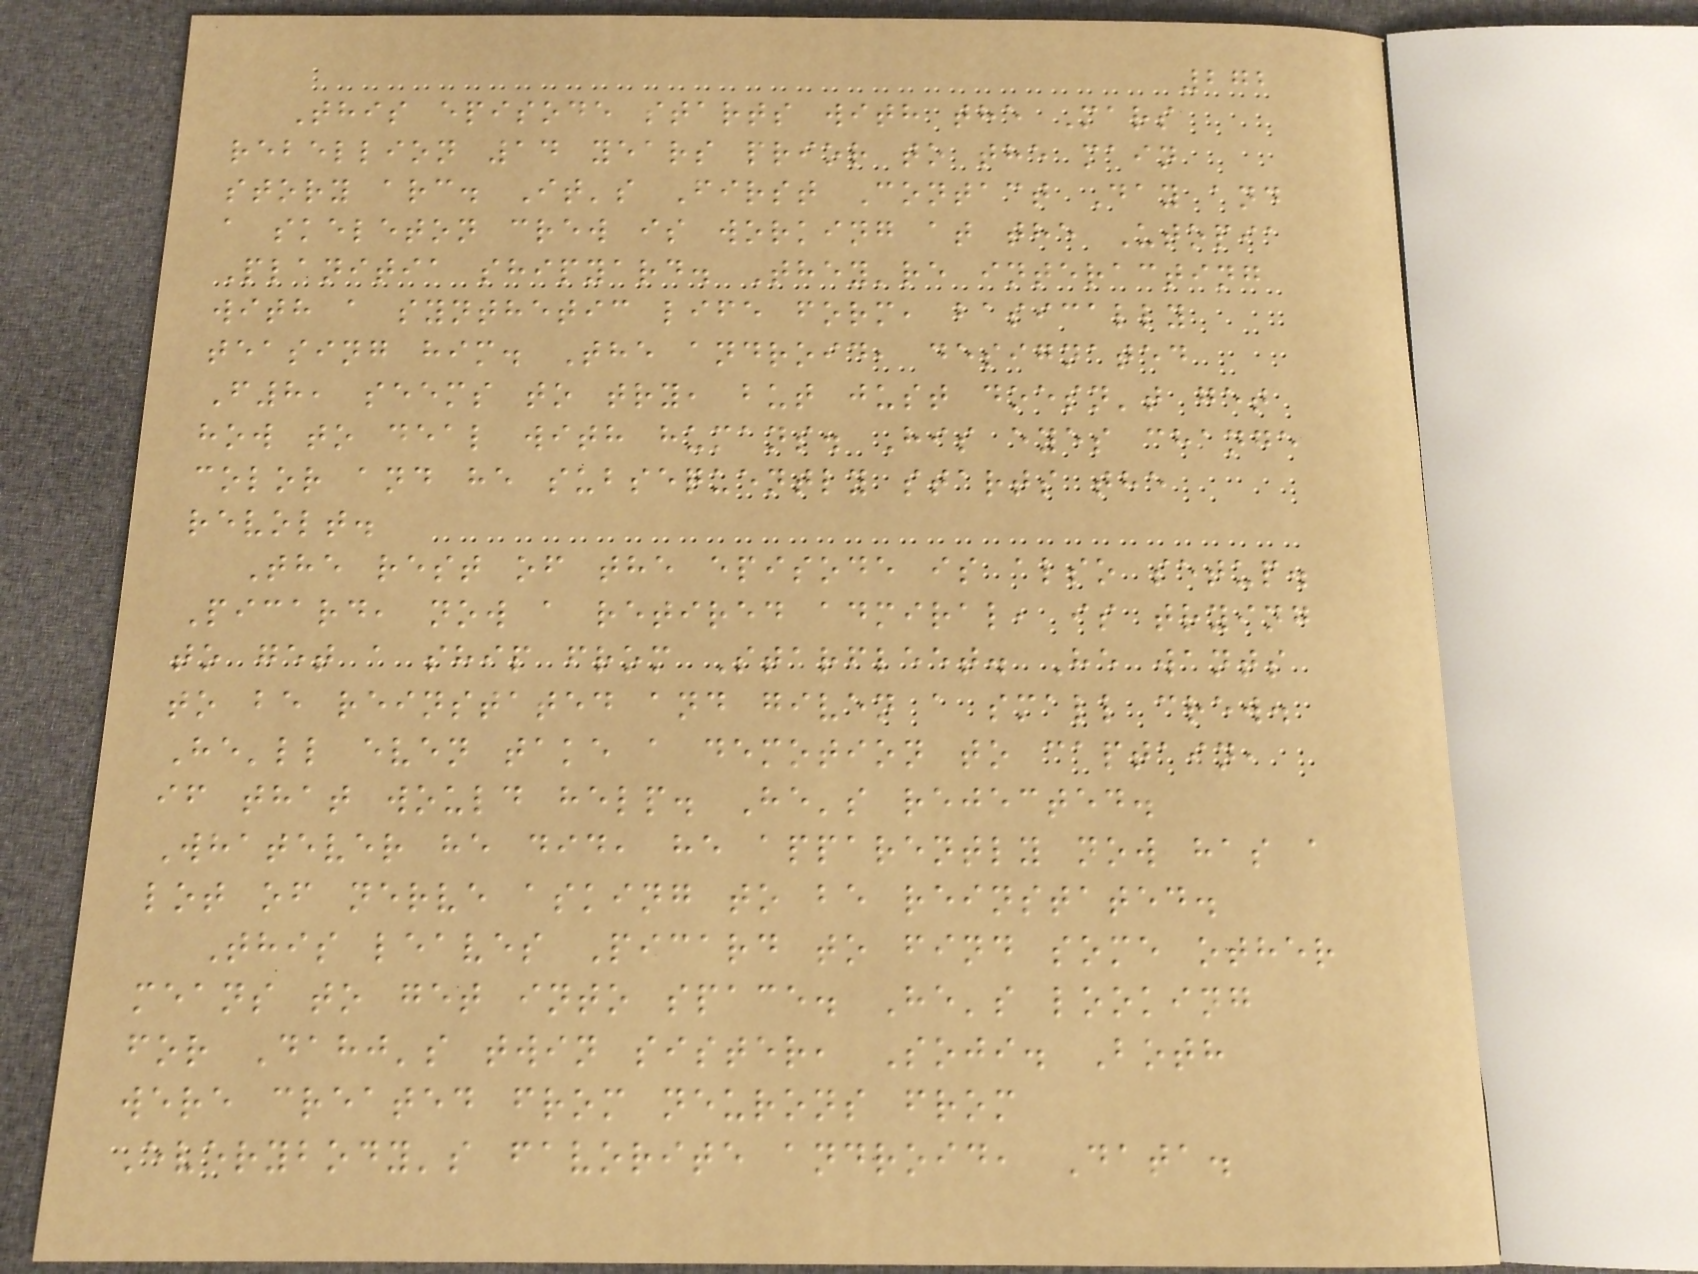272
This episode starts with the Mars
rebellion 14 years prior to the main
story arc. It's First Contact Day and
a skeleton crew is working at the Utopia
Planitia shipyard. They're interacting
with a synthetic life form, basically
teasing him. The android, designated
F8, seems to try, but just doesn't get
how to deal with humans. His eyes change
color and he subsequently starts the
revolt.
The rest of the episode is also setup.
Picard, now a retired admiral, is trying
to get a ship from Starfleet. He wants
to be reinstated and given a small crew.
He'll even take a demotion to captain,
if that would help. He's rejected.
Whatever he did, he apparently now has a
lot of nerve asking to be reinstated.
This leaves Picard to find some other
means to get into space. He's looking
for Dahj's twin sister, Soji. Both
were created from neurons from
Everybody's favorite android, Data.
